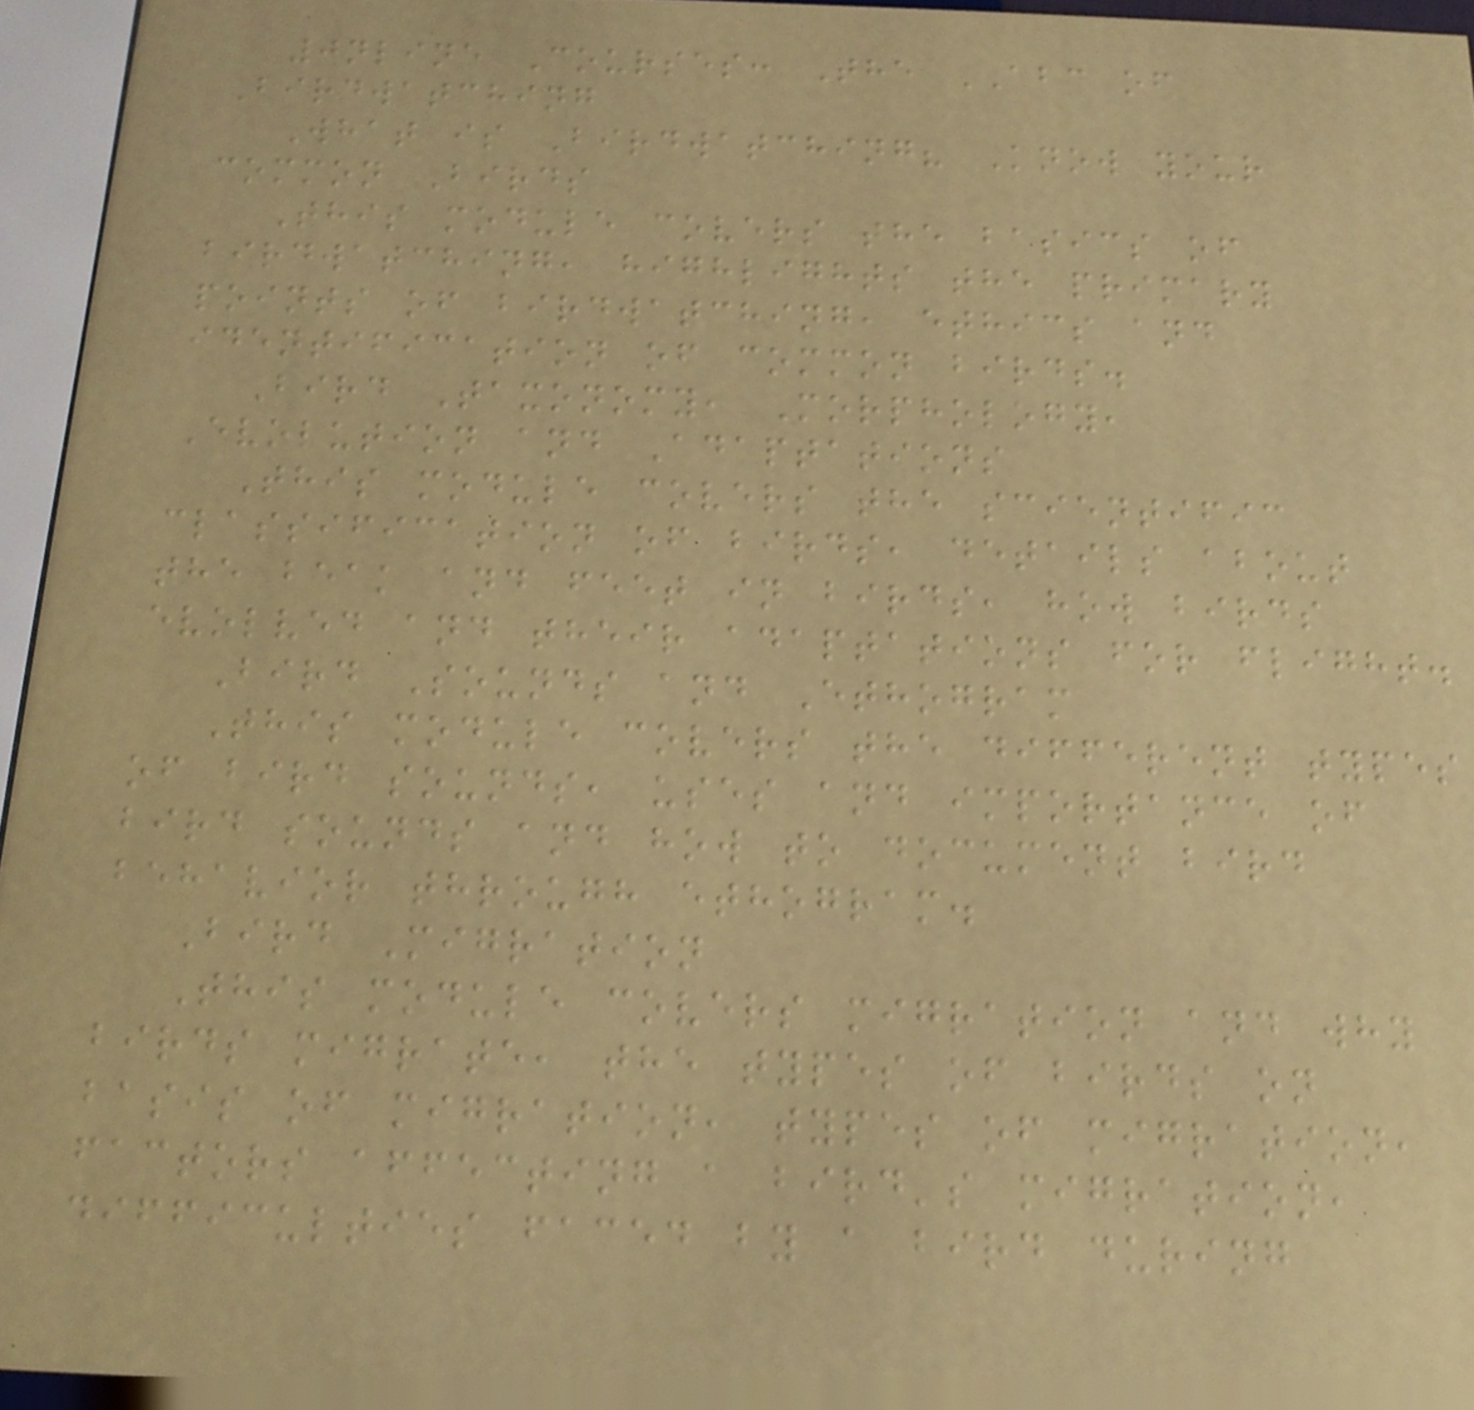0nline Courses: The ABC of
Birdwatching
What is Birdwatching? Know your
common Birds
This module covers the basics of
birdwatching, highlights the primary
points of birdwatching, ethics and
identification of common birds.
Bird Taxonomy, Morphology,
Evolution and Adaptations
This module covers the scientific
classification of birds, details about
the beak and feet in birds, how birds
evolved and their adaptations for flight.
Bird Sounds and Ethogram
This module covers the different types
of bird sounds, uses and importance of
bird sounds and how to document bird
behavior through ethogram.
Bird Migration
This module covers migration and why
birds migrate, the types of birds on
basis of migration, types of migration,
factors affecting a bird's migration,
difficulties faced by a bird during
